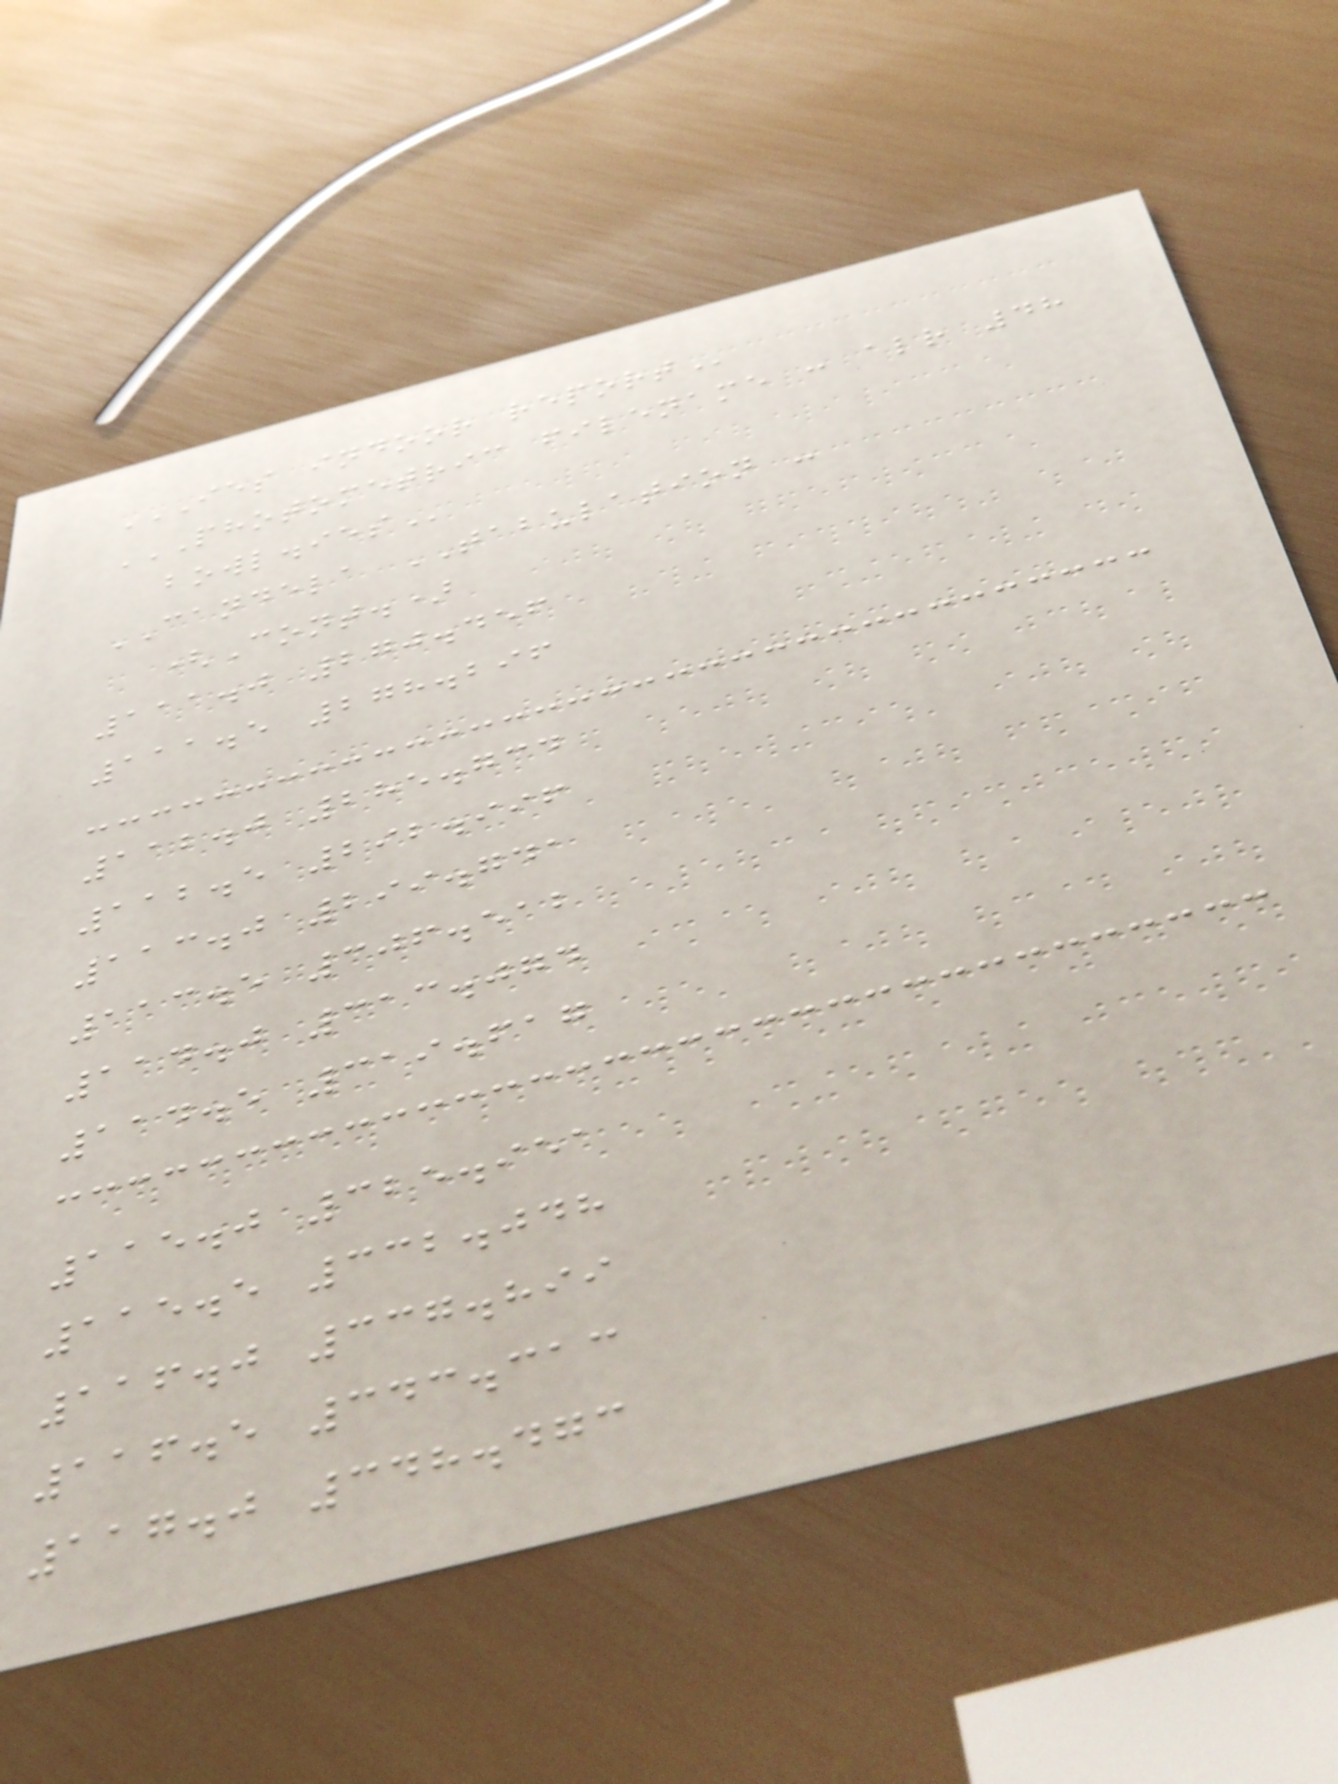IES INDOOR REPORT
PHOTOMETRIC FILENAME : ALR 48
BOWL.IES
CANDELA TABULATION -
(Cont.)
111.0 270.456
111.5 278.296
112.0 285.734
112.5 292.996
113.0 299.741
113.5 306.512
114.0 313.074
114.5 319.617
115.0 325.951
115.5 332.048
116.0 337.899
116.5 343.313
117.0 348.473
